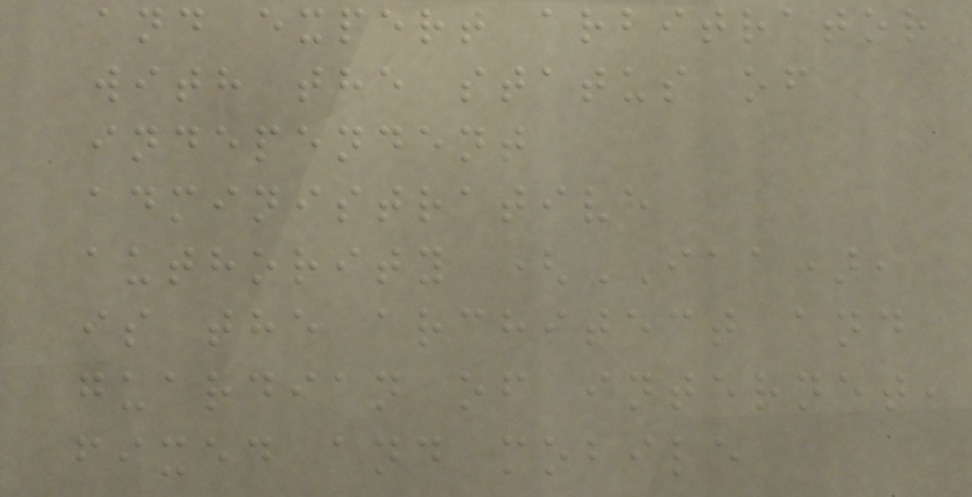and expert arbitrator
with the status of
independent
administrative
authority (IAA),
is the architect and
guardian of internet,
fixed and mobile
